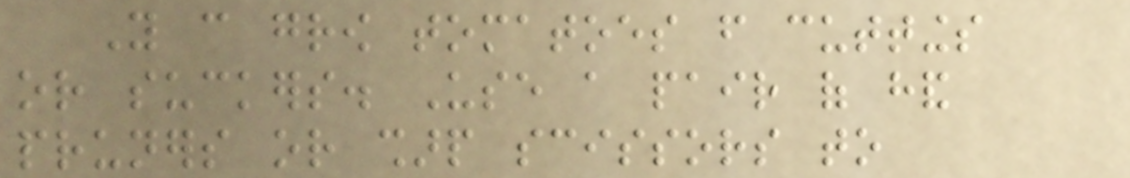You can grow tomatoes from cuttings
or suckers. Use a pair of hand
pruners or sharp scissors to
